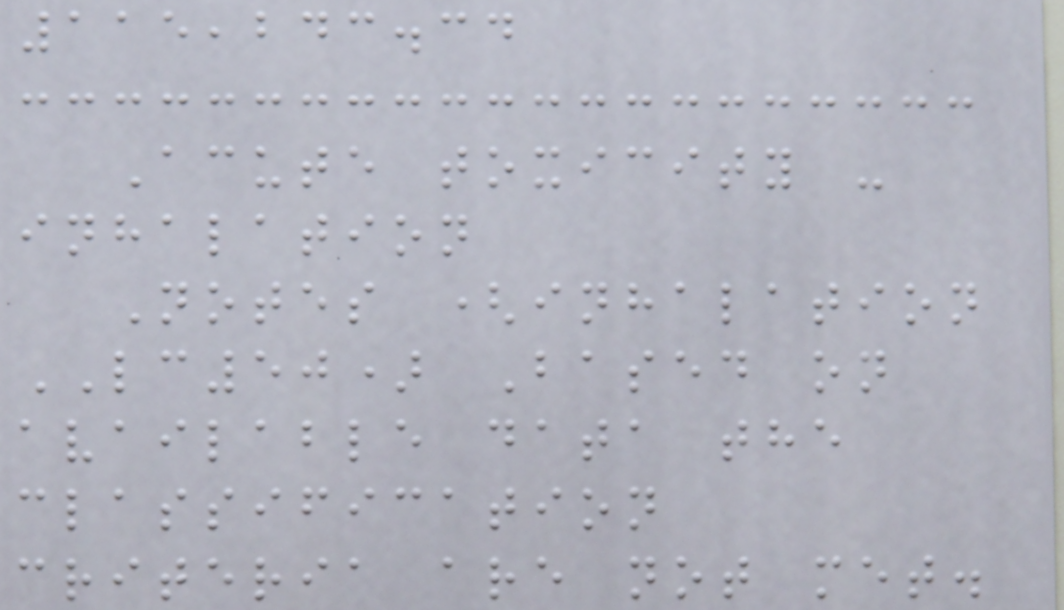115,243.34
Acute toxicity -
inhalation
Notes (inhalation
LC50) Based on
available data the
classification
criteria are not met.
